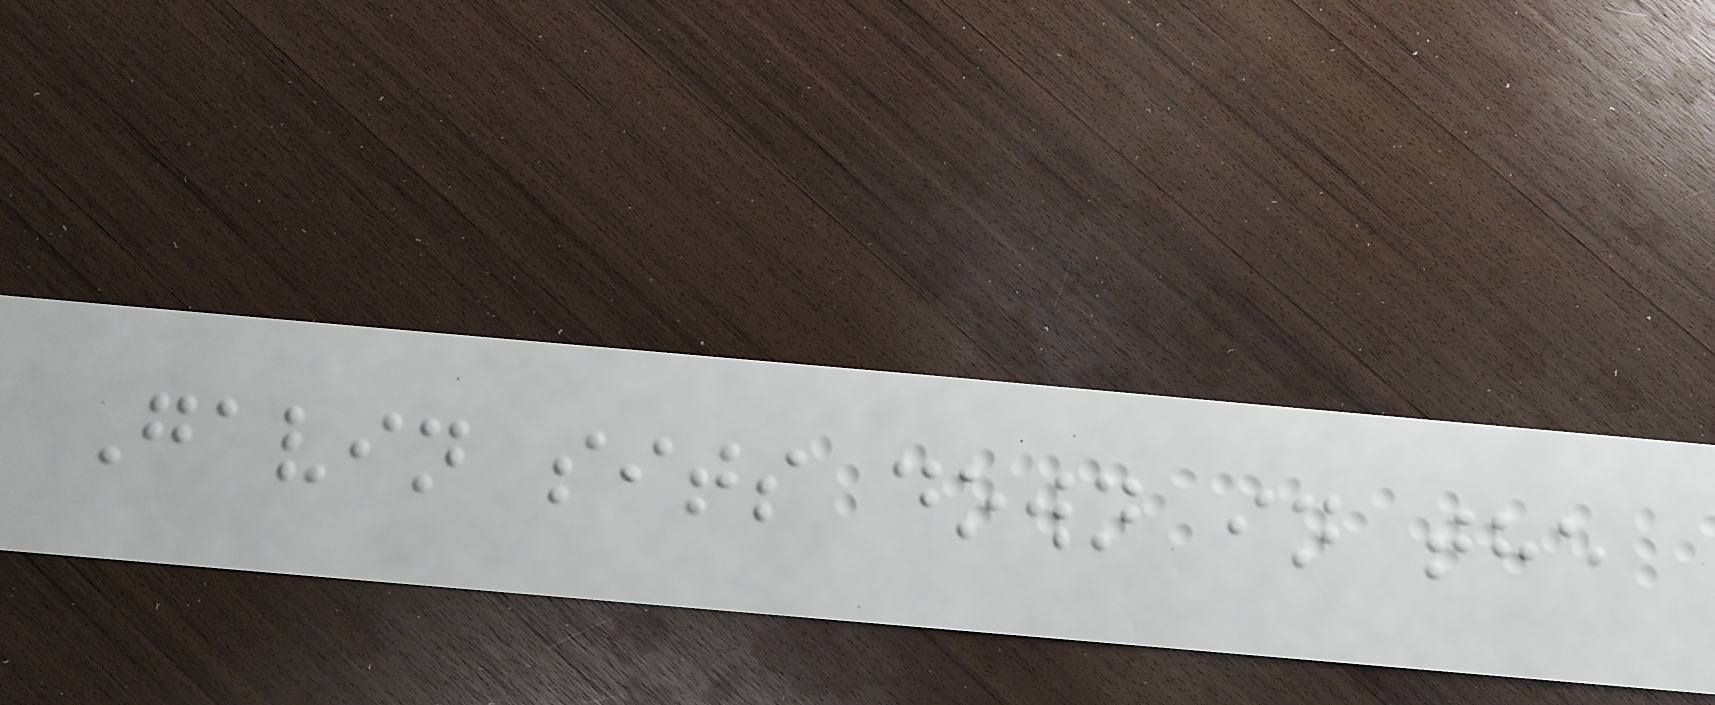Gavin sits down in the
